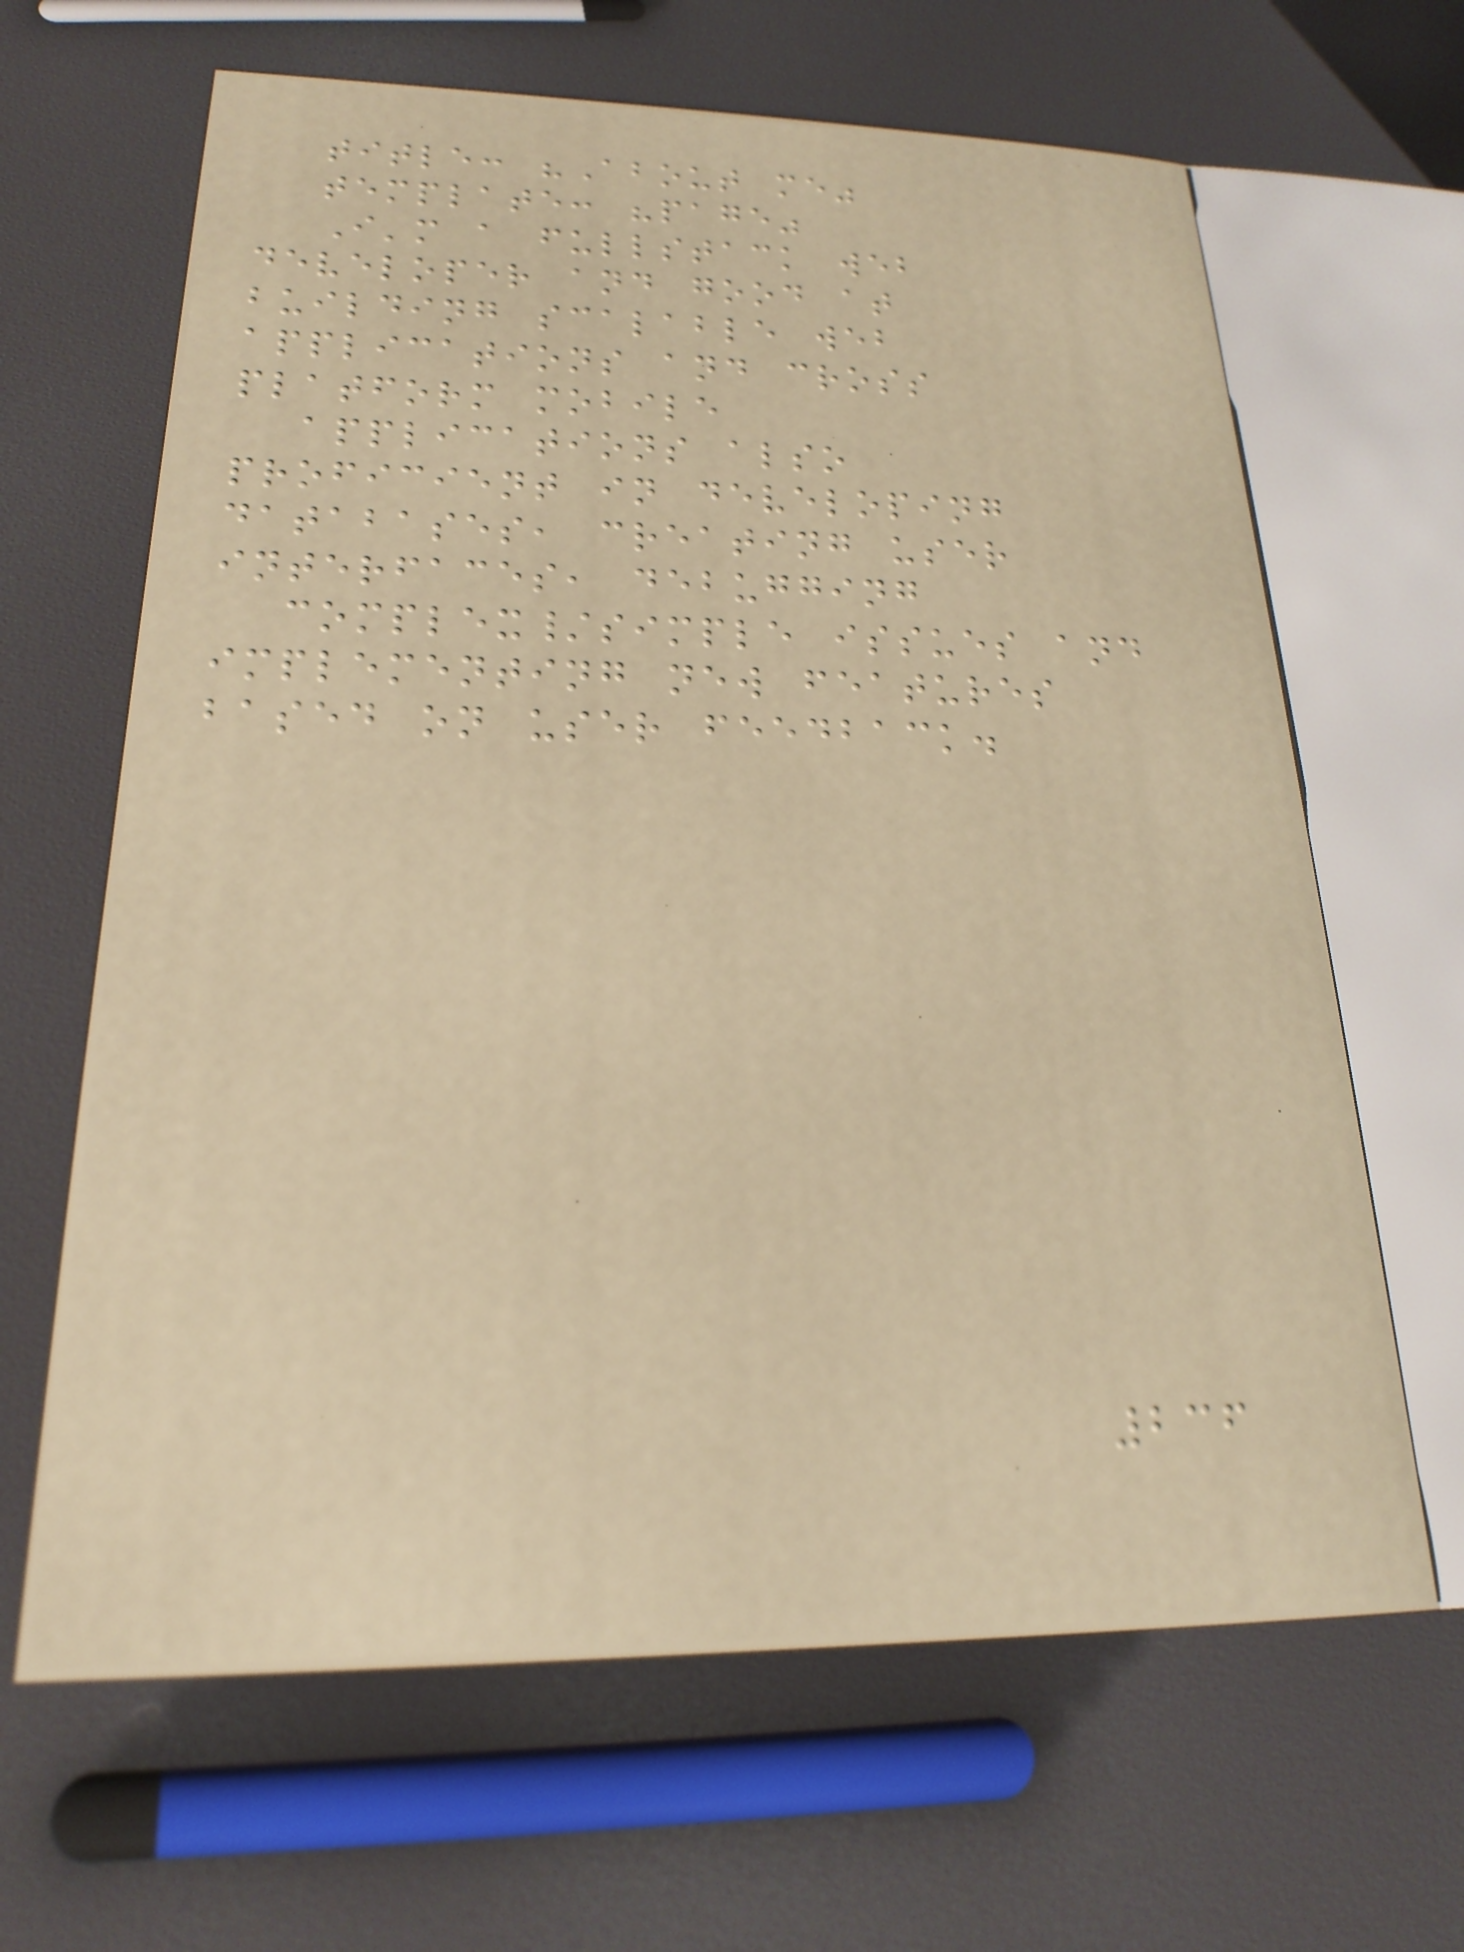title: "About me"
template: "page"
I'm a fullstack web
developer and good at
building scalable web
applications and cross
platform mobile
applications also
proficient in developing
databases, creating user
interfaces, debugging
complex/simple issues and
implementing new features
based on user feedback.
236
